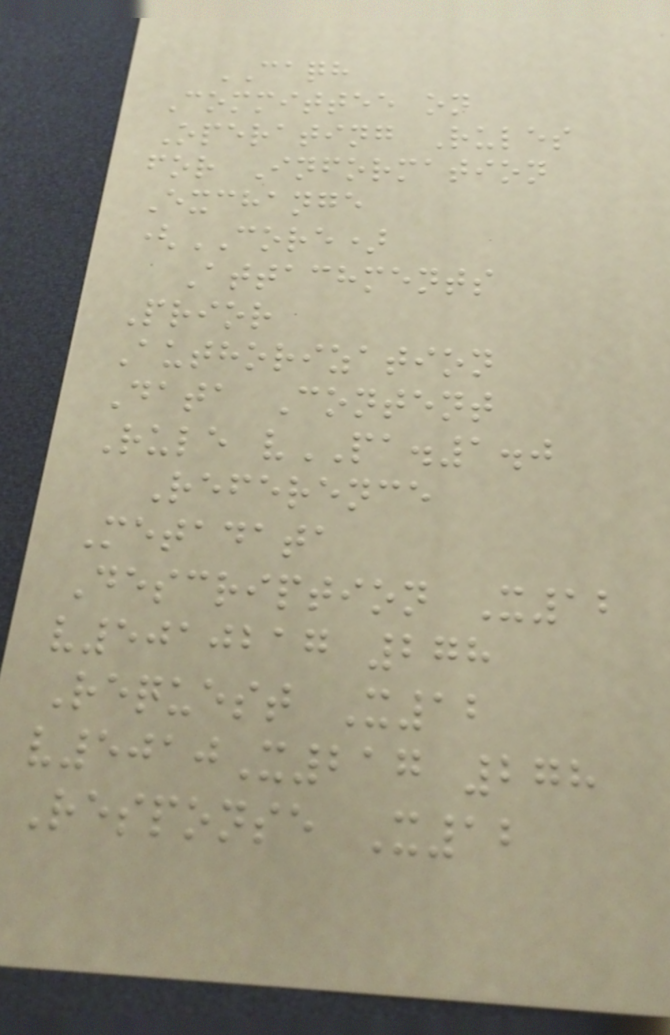CAQH
Committee on
Operating Rules
for Information
Exchange
(CORE)
Attachments
Prior
Authorization
Data Content
Rule vPA.1.0
Reference
Metadata
Description X12
v5010217 278
Request X12
v5010X217 278
Response X12
